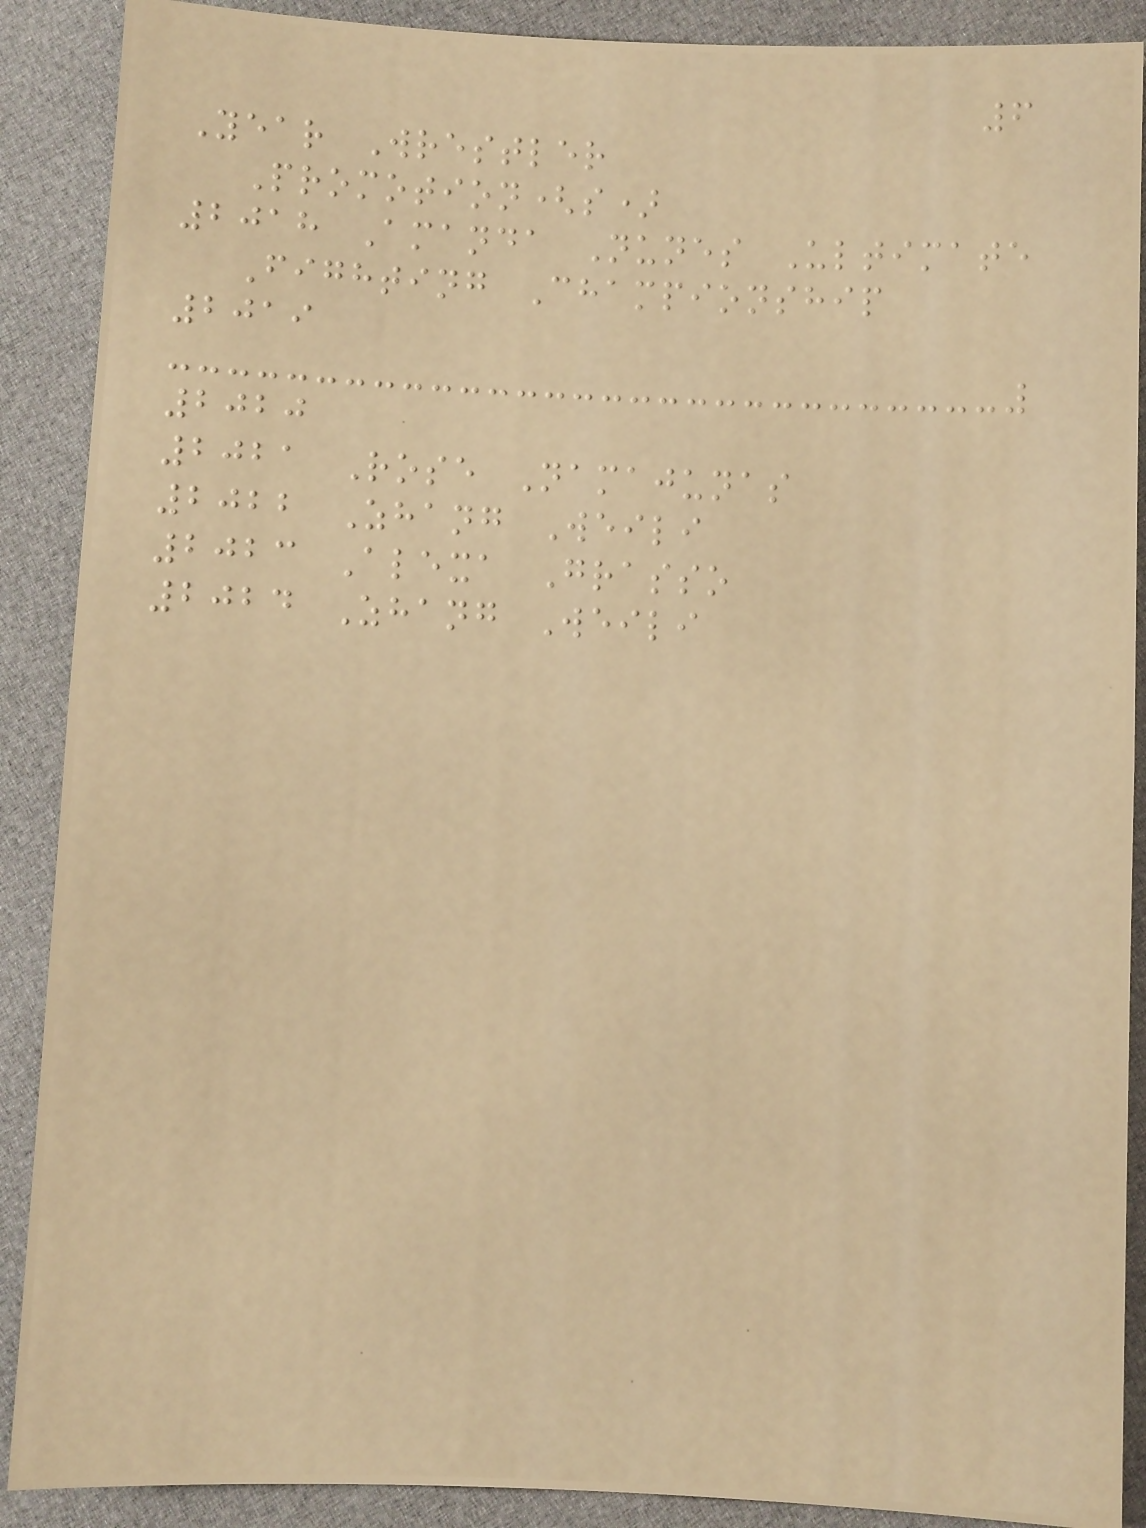6
Year Wrestler
Promotion(s)
2018 Amanda Nunes Ultimate
Fighting Championship
2019
2020
2021 Rose Namajunas
2022 Zhang Weili
2023 Alexa Grasso
2024 Zhang Weili
